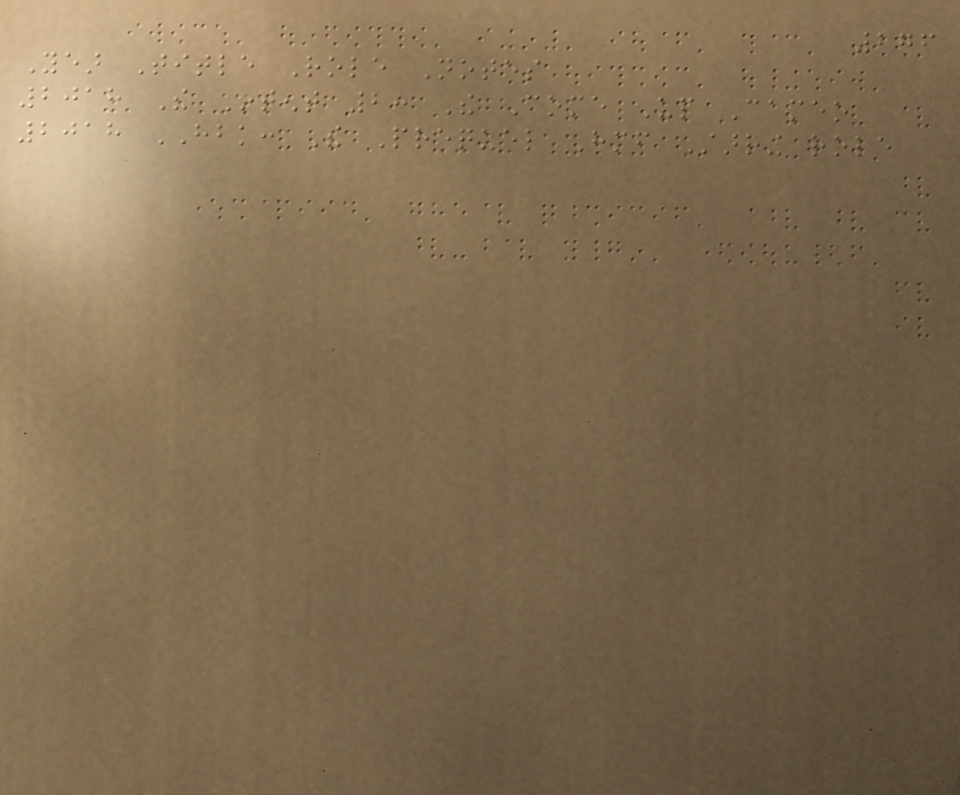276
Year Title Role Notes
2018 The Intent 2: The Come Up Cameo
2018 HBK: The Prequel Himself Starring role
